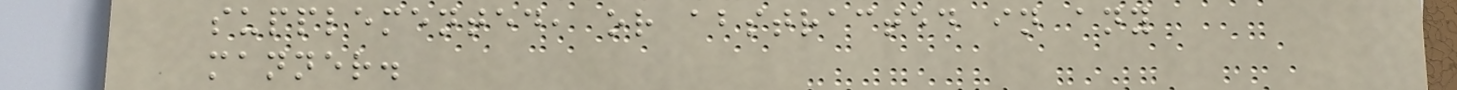supplemented, or abstracted in any
manner.
